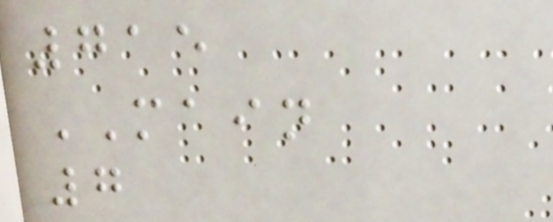715
MAIN
7
